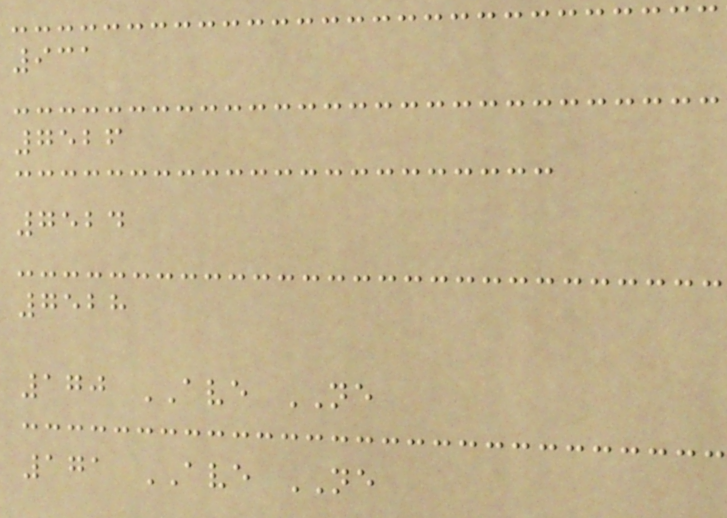931
7526
7524
7528
170 AVE NE
171 AVE NE
